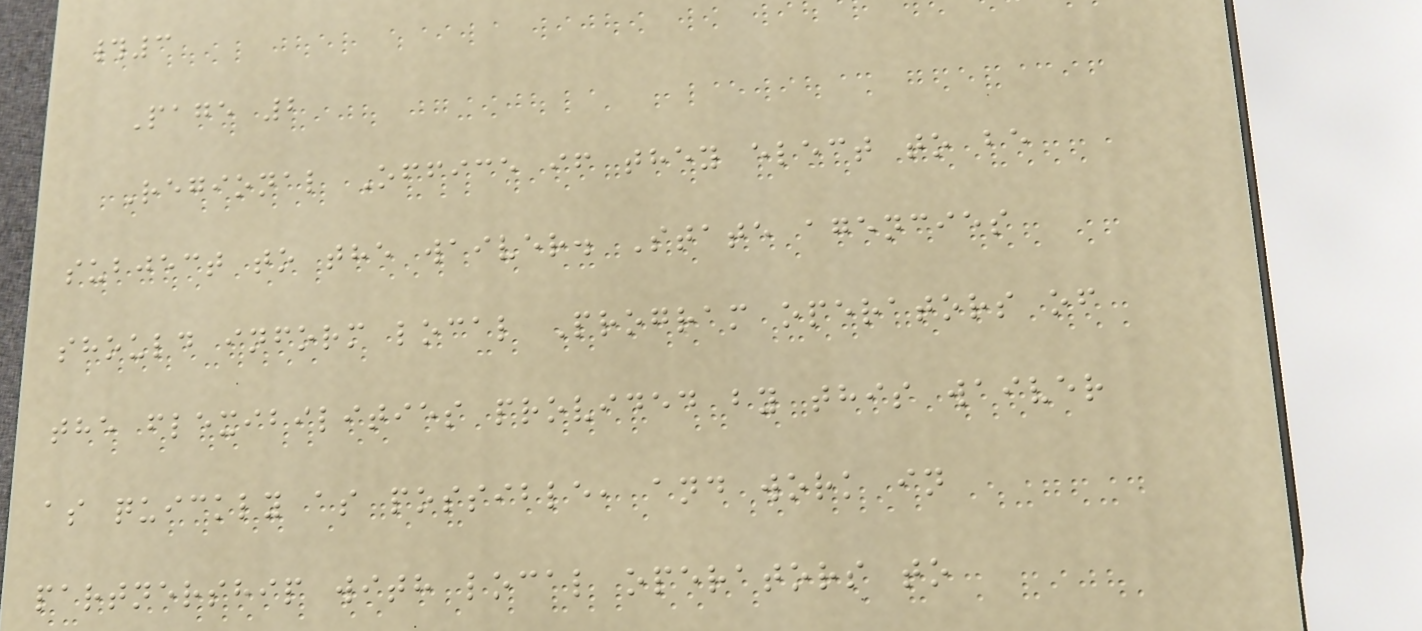#3
Page 2
Regional Office if they elect to be
subject to the waiver. State agencies
should inform local Program operators of
the flexibilities provided by this waiver
as quickly as possible, and work in
partnership with local operators to
